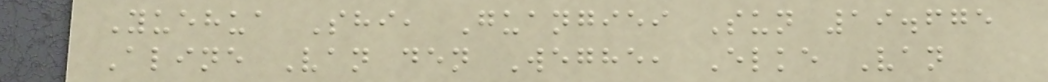Yuehua Shi, Guangiei Sun 19.675
Aline Van den Weghe, Elke Van
